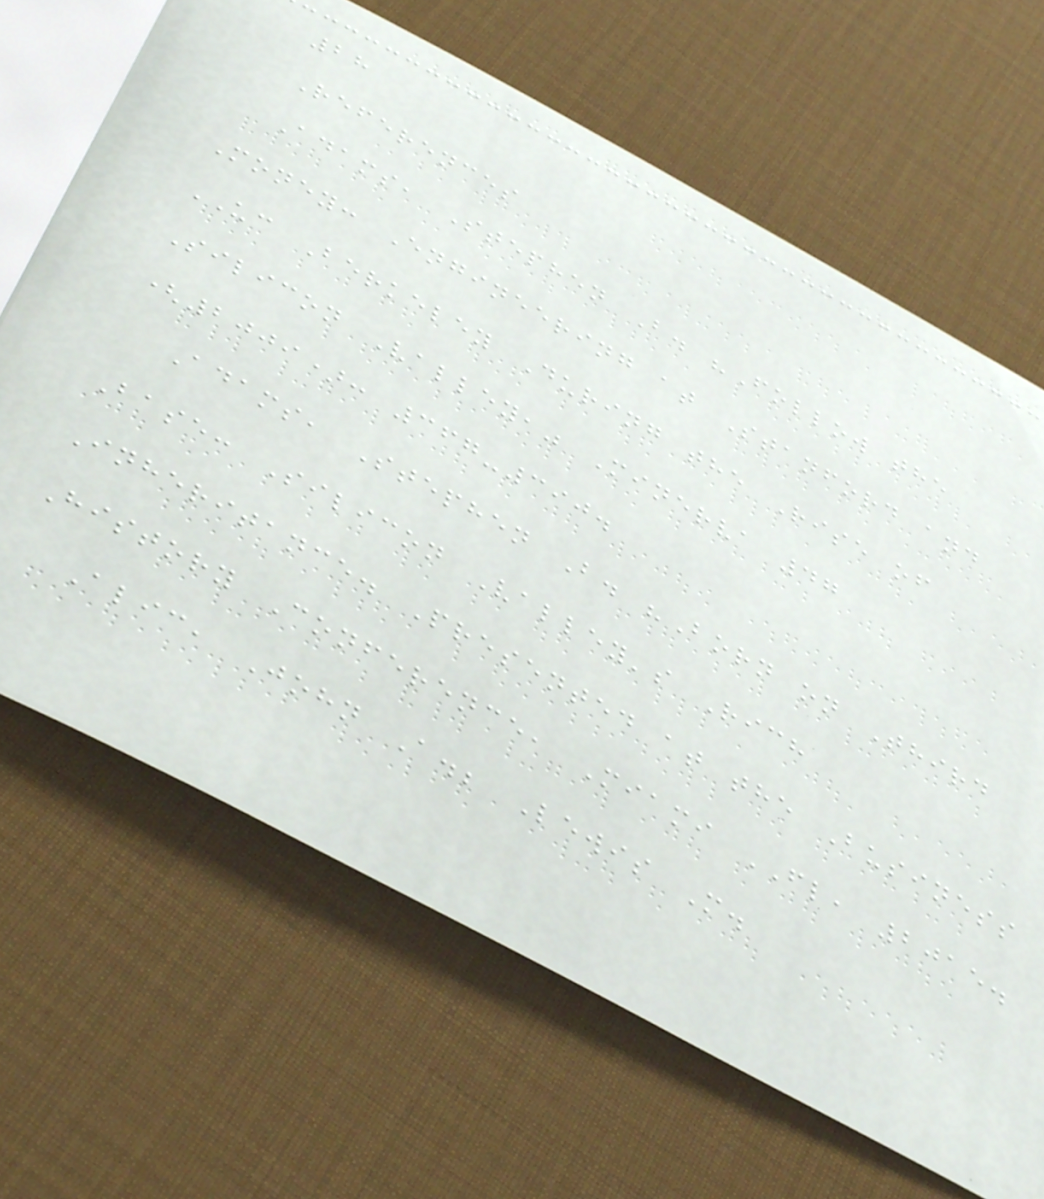28
References
Adams, Stephen B. "Follow the
Money: Engineering at Stanford and
UC Berkeley During the Rise of
Silicon Valley," Minerva 47
(2009): 367-390.
Adams, Stephen B. "Born on Third
Base: Silicon Valley's Rich
Inheritance. Presented at the Business
History Conference, Miami FL, 2015.
Alic, John A.; Lewis M.
